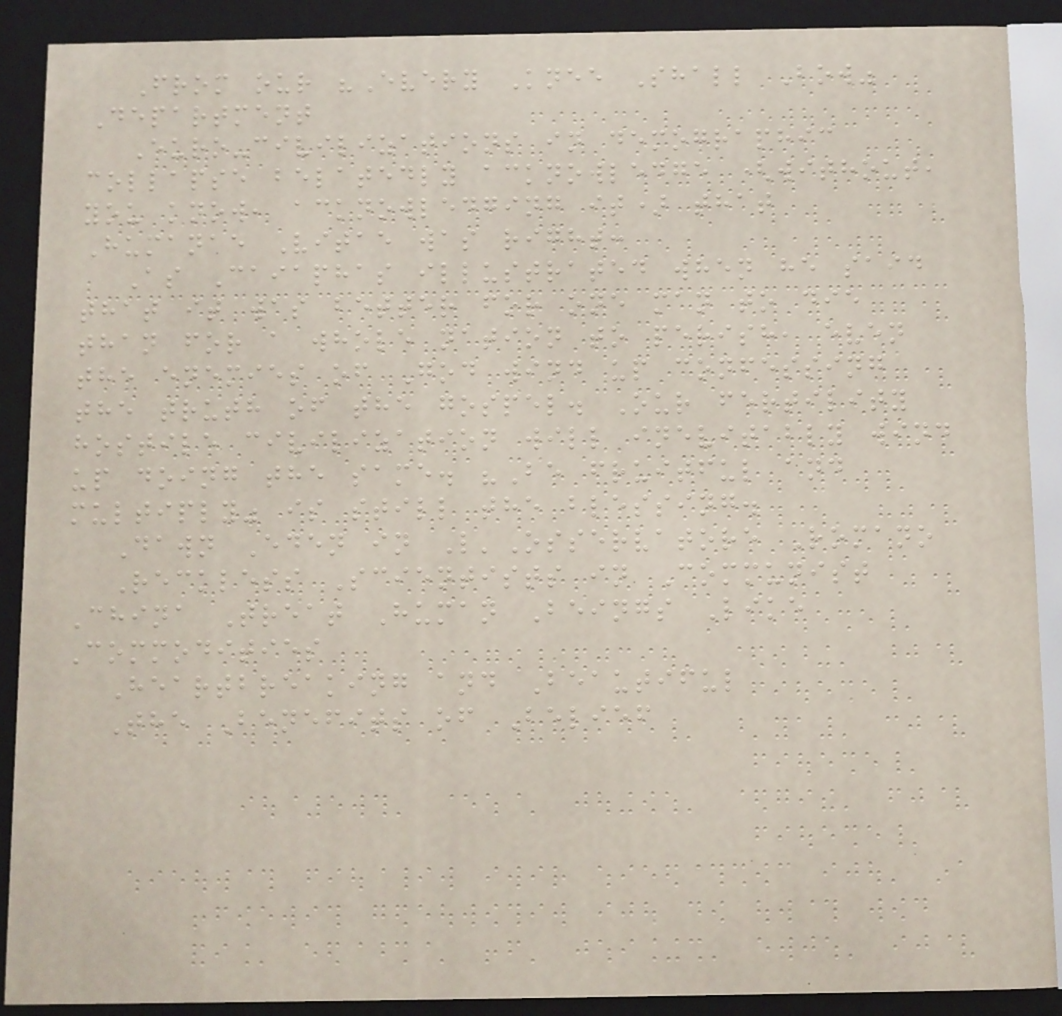From our "Every Knee Shall Bow"
Department
Euro-civilizations in demographic
collapse belatedly acknowledge (without,
you know, acknowledging it) that
Humanae Vitae was right:
As Caiaphas illustrated when he said
that it was better for one man to die
than for a whole nation to perish, even
the enemies of God wind up confessing
the truth of the gospel. Our fertility
hostile civilization will inevitably wind
up doing the same. "Be fruitful and
multiply" is still the blessing.
Dawn Eden in L'Osservatore Romano
Reckless Scientists in Communist
China Treat Human Beings Like
Commodities
Heartbreaking and Beautiful
The Benefits of Belief
